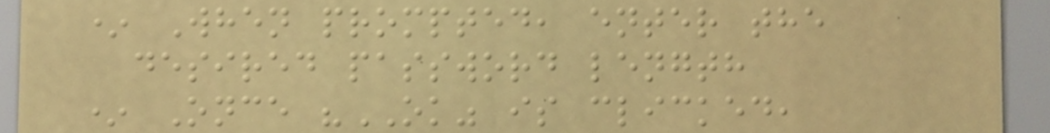* When prompted, enter the
desired password length
* Once "OK" is clicked,
